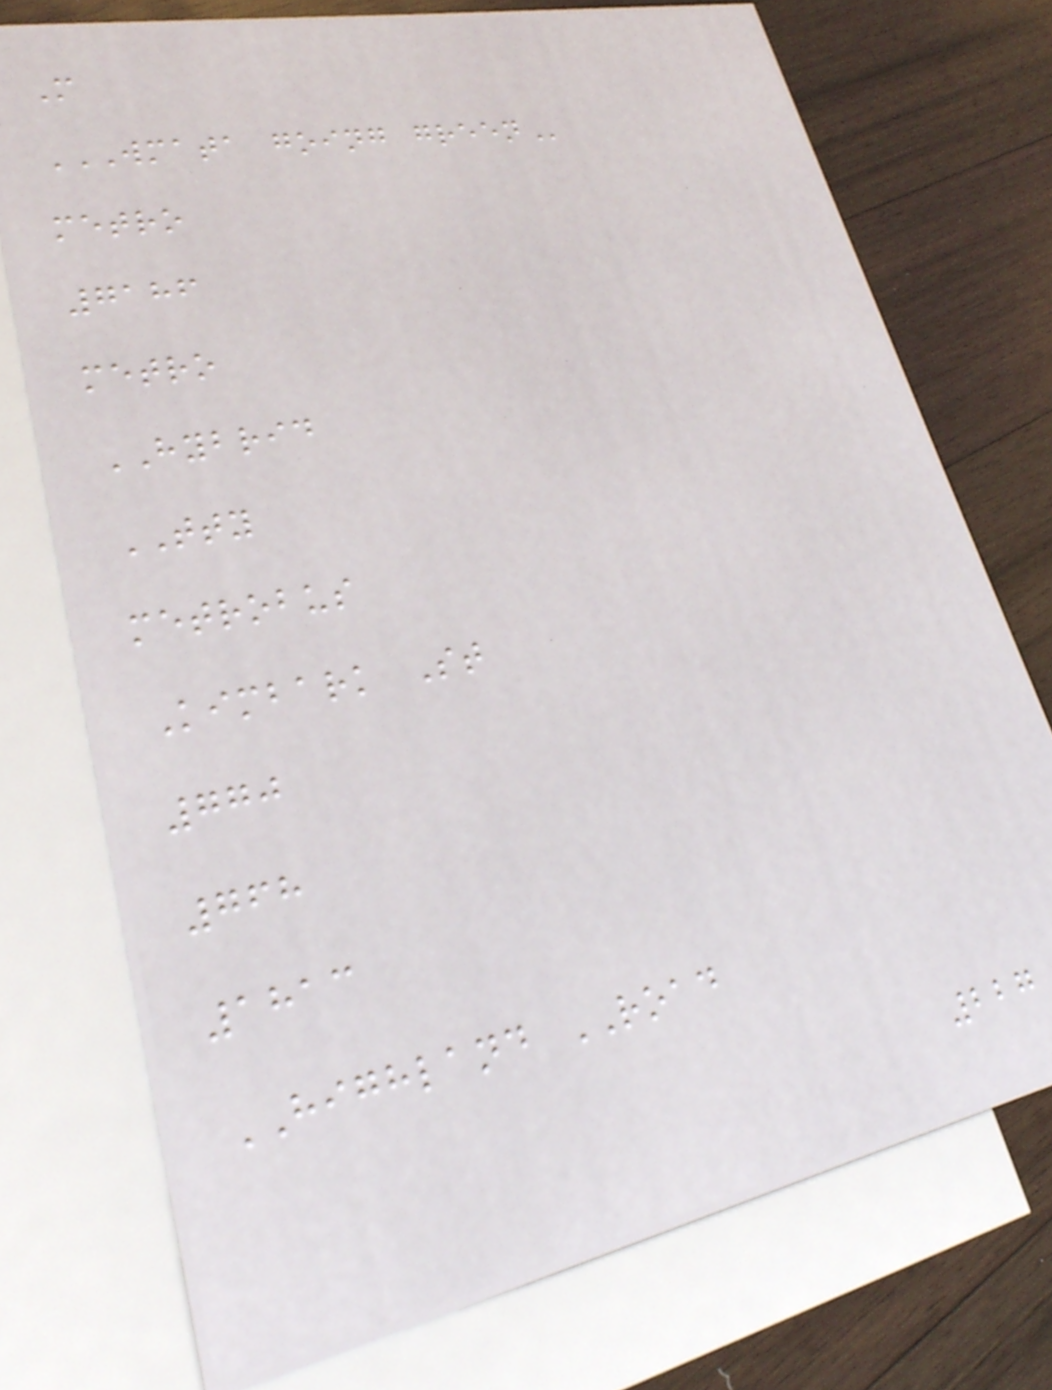M
WMATA GOING GREEN
metro
7186
metro
HYBRID
TTY
metrobus
Kimbark St
770
768
1813
HIGHLAND ROAD
227
